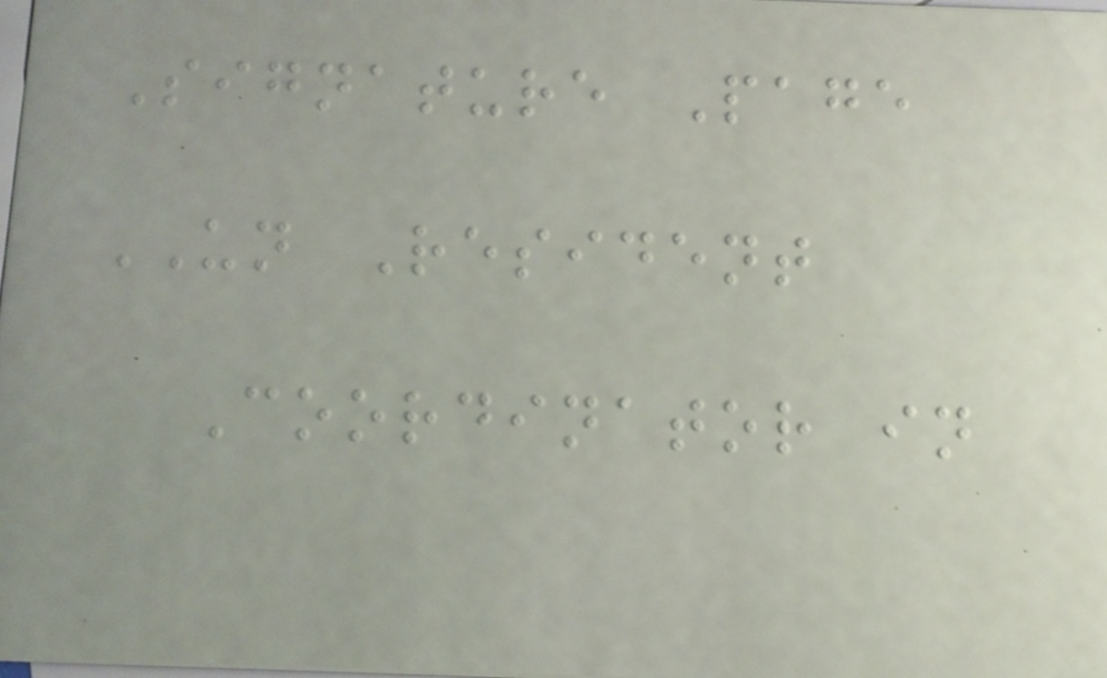Signature Page
UN Resident
Coordinator in
